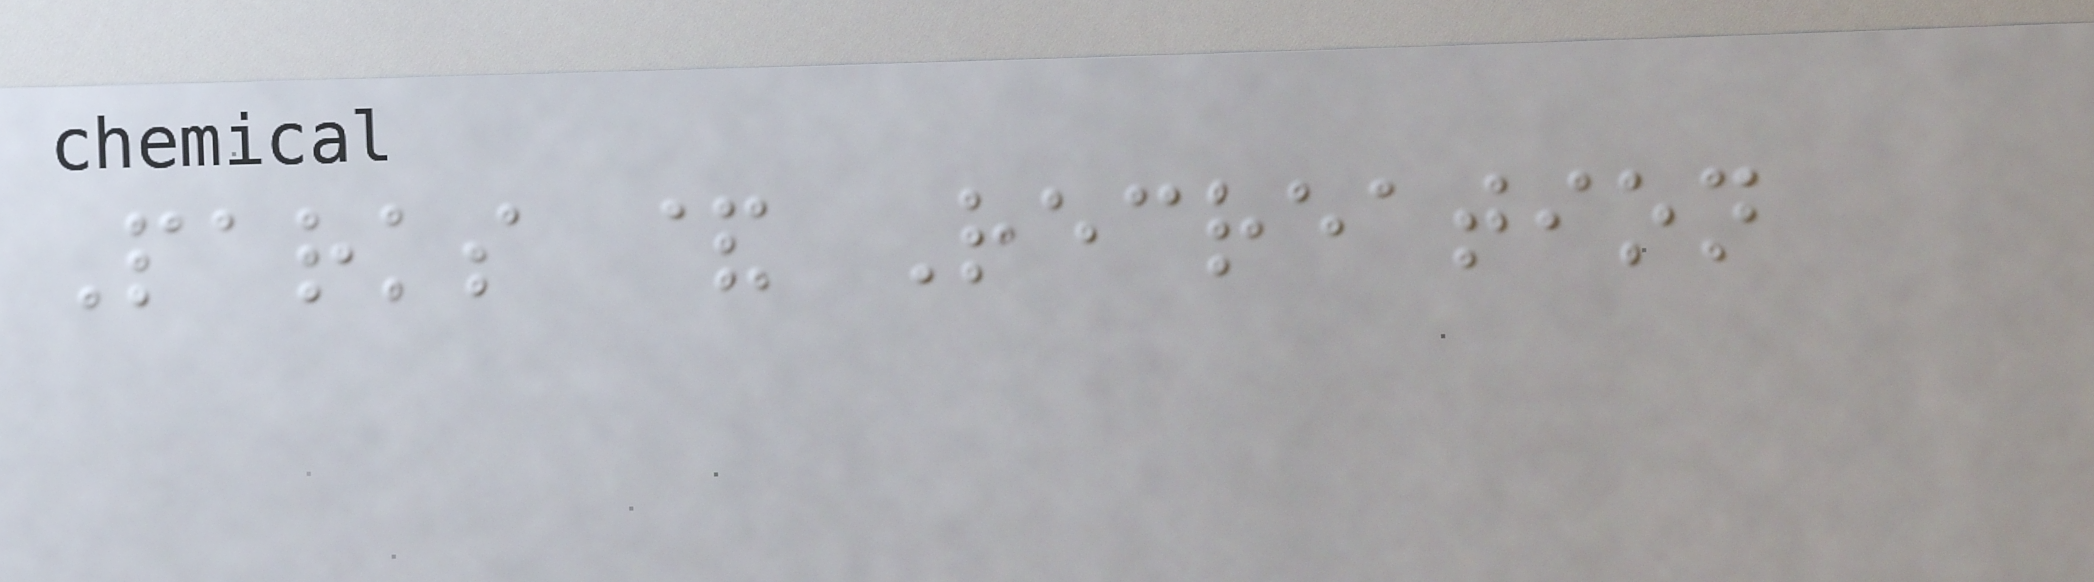Parks & Recreation
